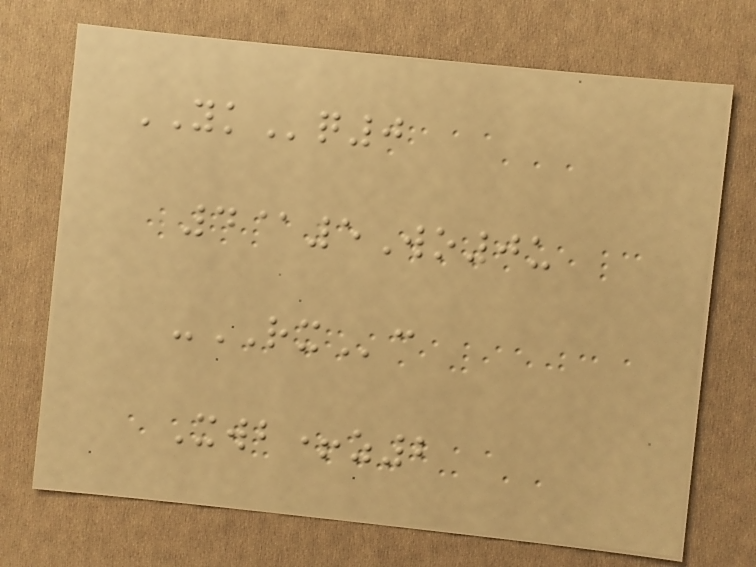YKq0
4@5Wo0u
-RXc
Xwb+z2
